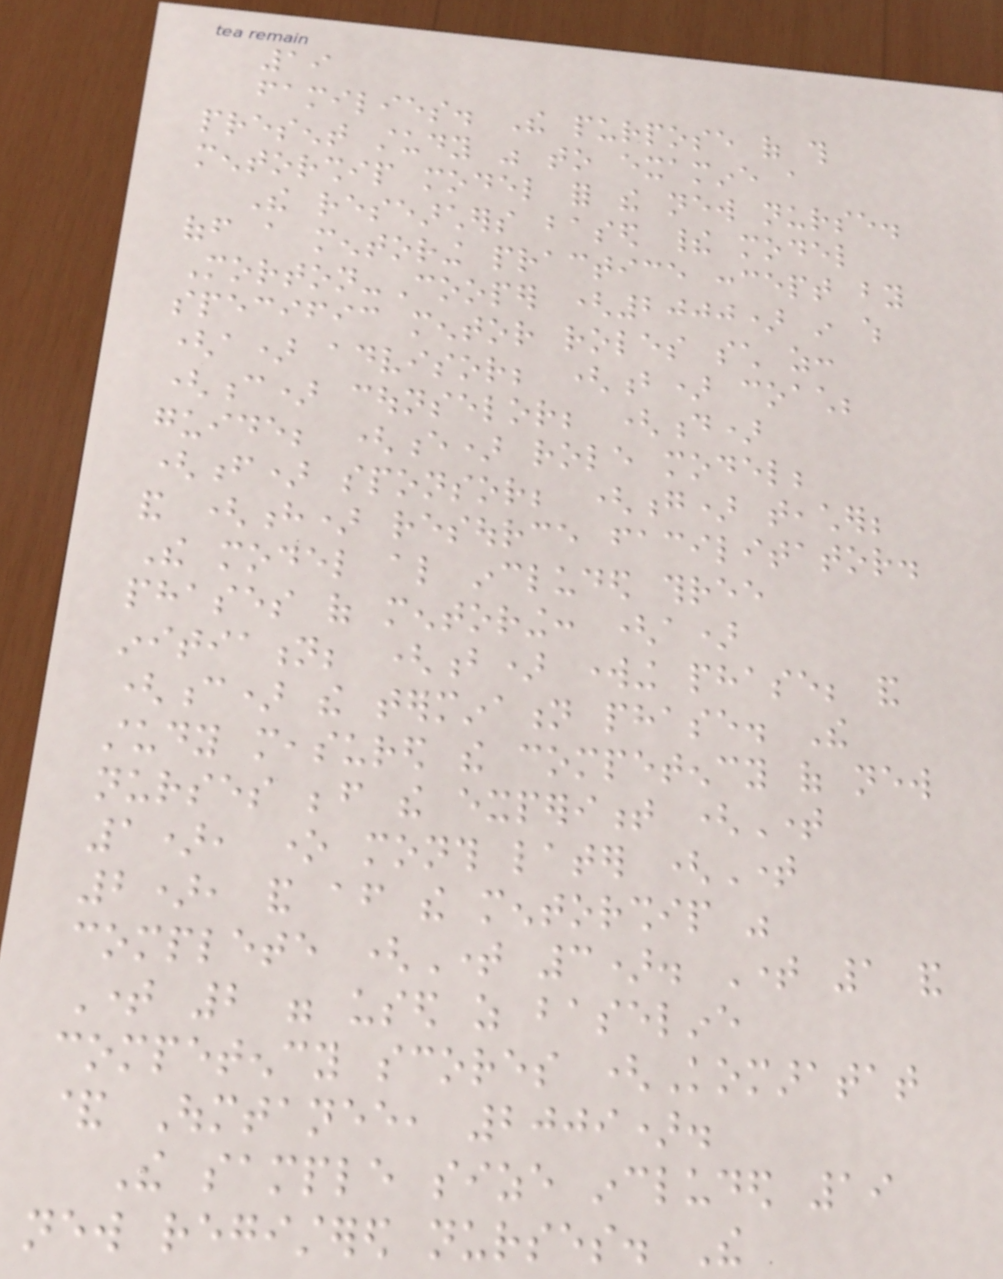19
families. The purpose of this
present study was to examine a
mentorship model for the new nurse.
The researchers based their model
off a mentoring practice concept by
Morton-Cooper (2000) in which
specific mentor roles such as:
(a) advisor; (b) coach;
(c) counselor; (d)
guide; (e) role model;
(f) sponsor; (g) teacher;
and (h) resource facilitator.
The model also included three
phases of mentoring: (a)
initiation; (b) working phase; and
(c) the termination phase. The
study measured the competency of new
nurses before the experiment (Time
1), one month later (Time
2), and after the mentorship was
complete (Time 3). Time 1 and
Time 2 were used as baseline
competency scores (Komaratat
& Oumtanee, 2009).
The sample size included 19
new registered nurses. The
